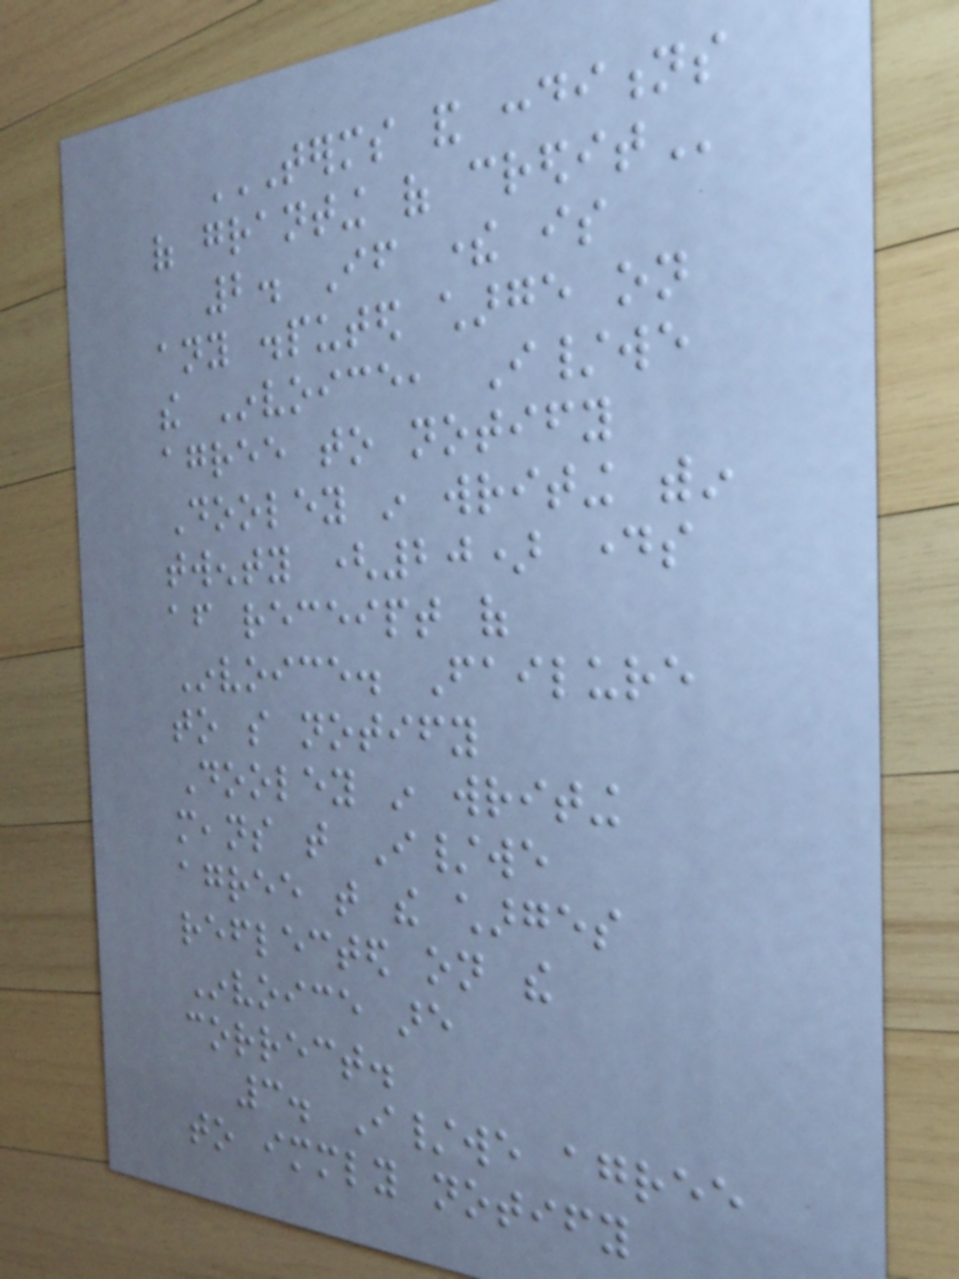TERMS AND CONDITIONS
OF GRANTING OF CREDIT
2. If there is
any disputed charge on
the Invoice, I/we
agree to notify
Dooley in writing within
twenty (20) days
after receipt of
Invoice. Failure
to so notify
Dooley in writing
means that I/we
agree that the charges
reflected on the
Invoice are
correct.
3. I/we agree
to immediately notify
